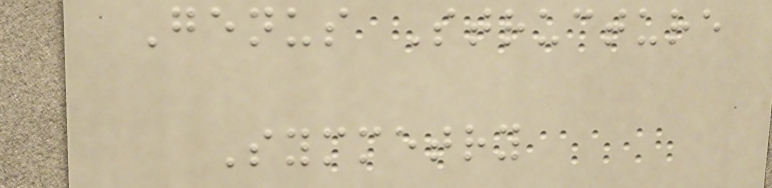Genus Structure
Symmetry
